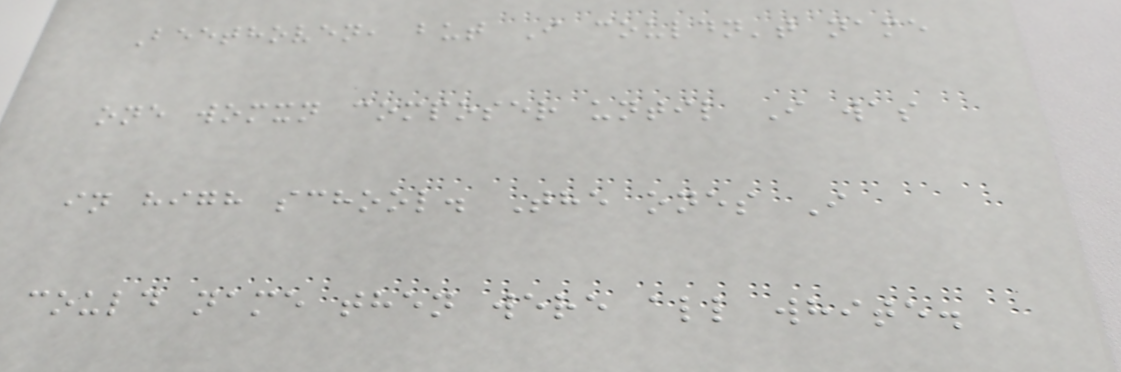Beethoven, but I couldn't name
one womxn composer until I was
in high school. The ones I
could name then were all white.
